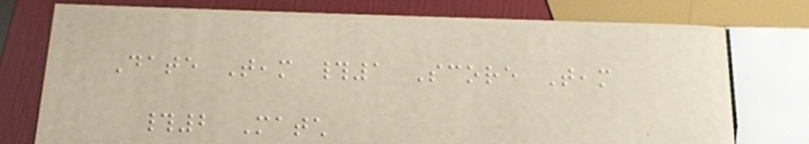Date Team #1 Score Team
#2 Match
